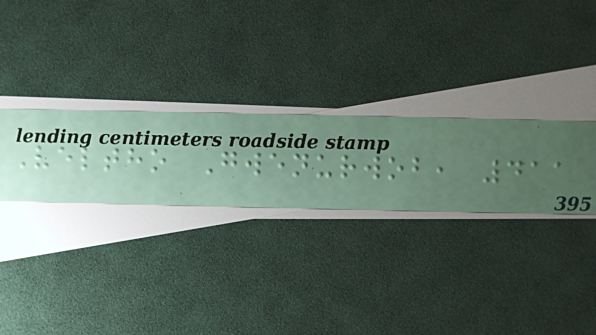Veltho Gwenurwob, 411
